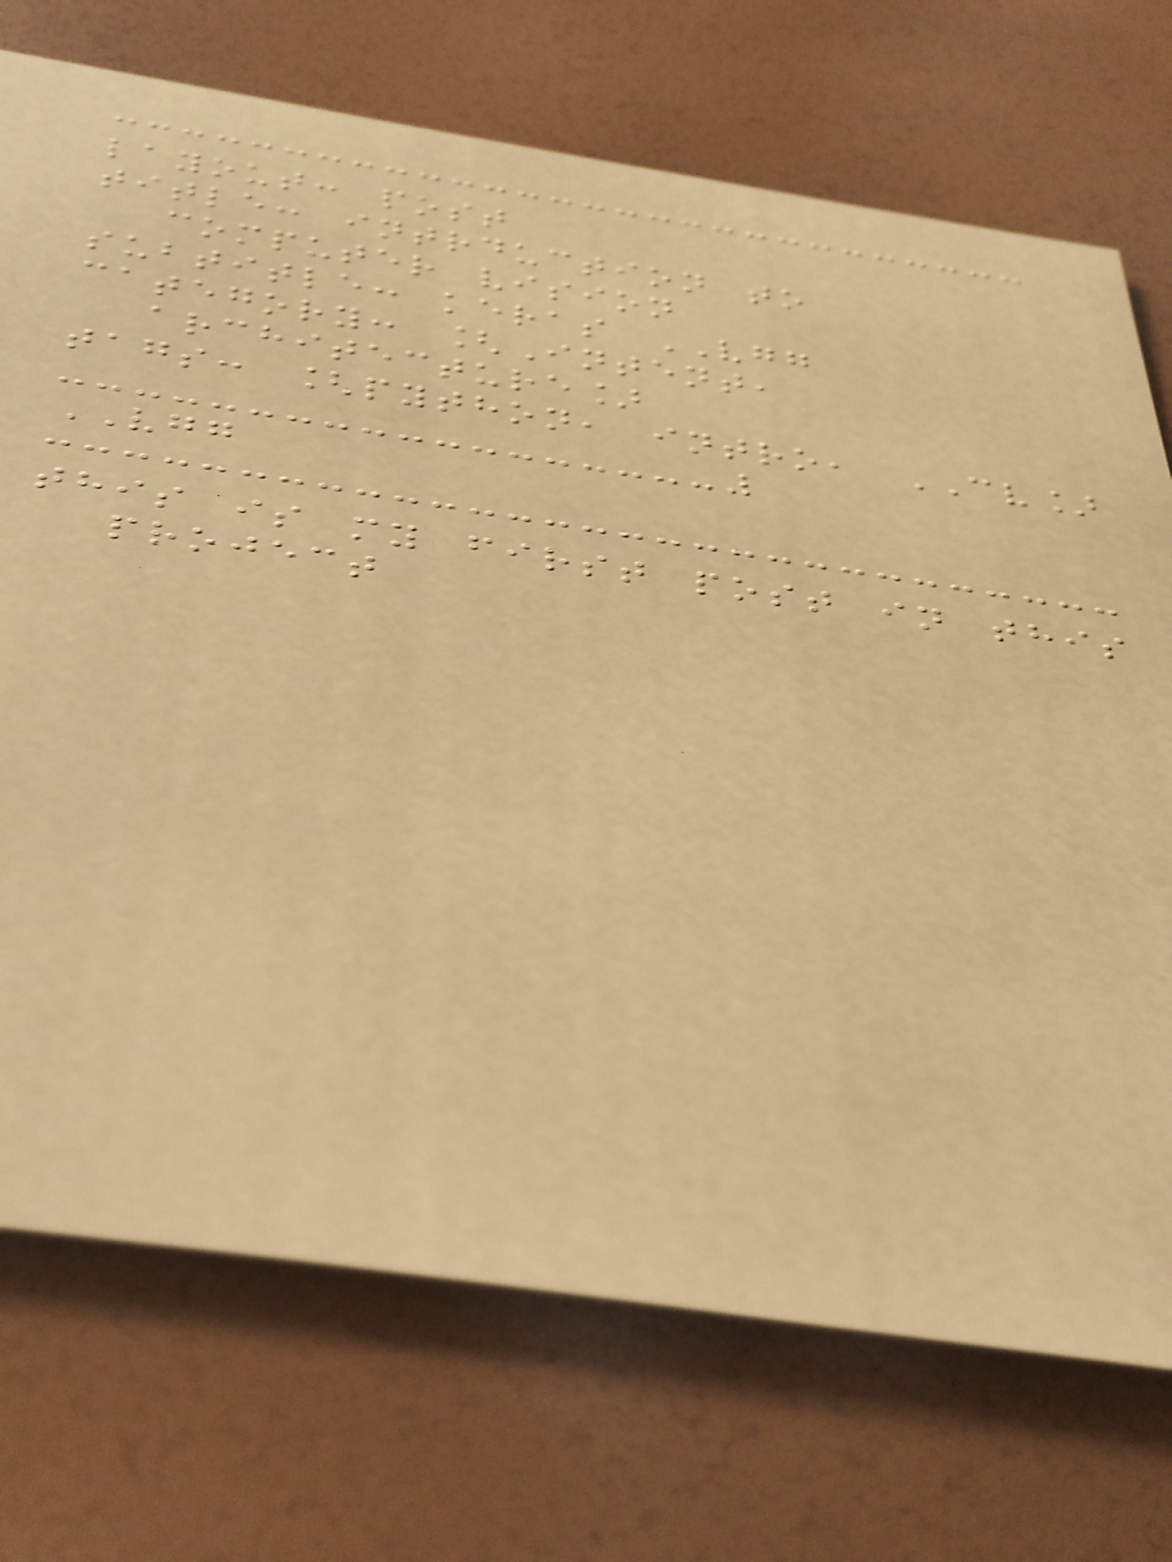layout: post
title: intrduction to
computer vision
subtitle: keras VGG
category: [Intent,
architecture]
tags: [python, intro, CV]
VGG
this is my first post in this
project
